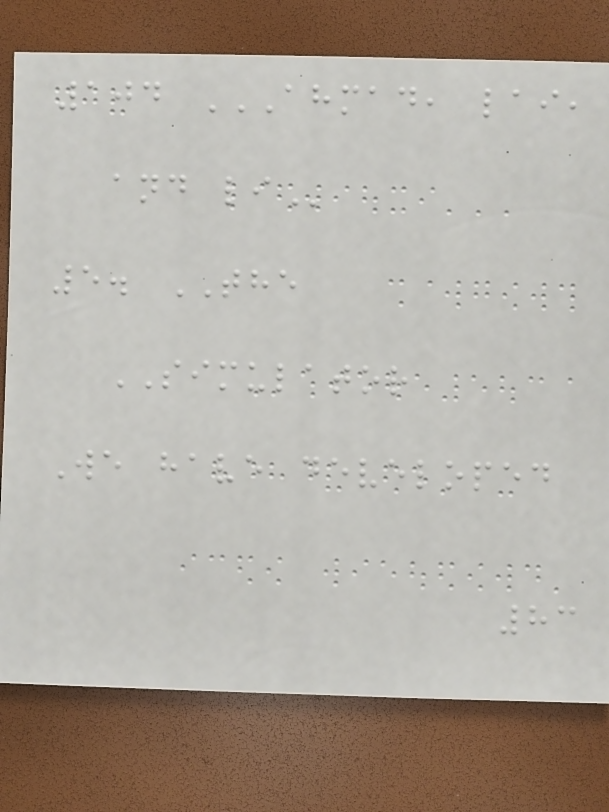104 AHMAD, LAI,
AND LI
5. THE
SIMULATOR
We have developed
83
